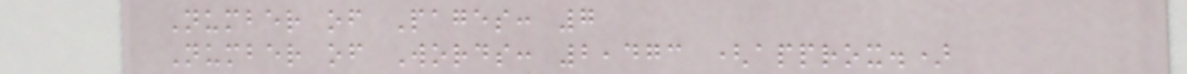Number of Pages: 7
Number of Words: 2,473 (approx.)
